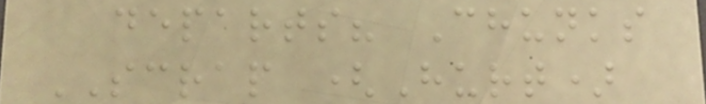departs? Chunks
SCRAP (Hurt)
